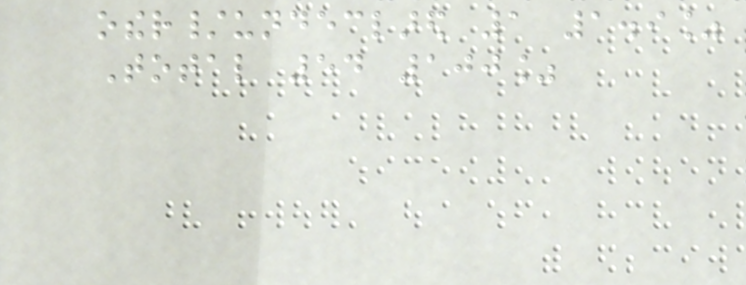other/undeclared 1 1.9%
Total 54 100%
